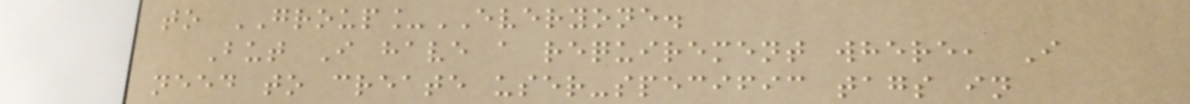to GROUP_EVERYONE.
But I have a requirement where, I
need to create user-specific tags in
